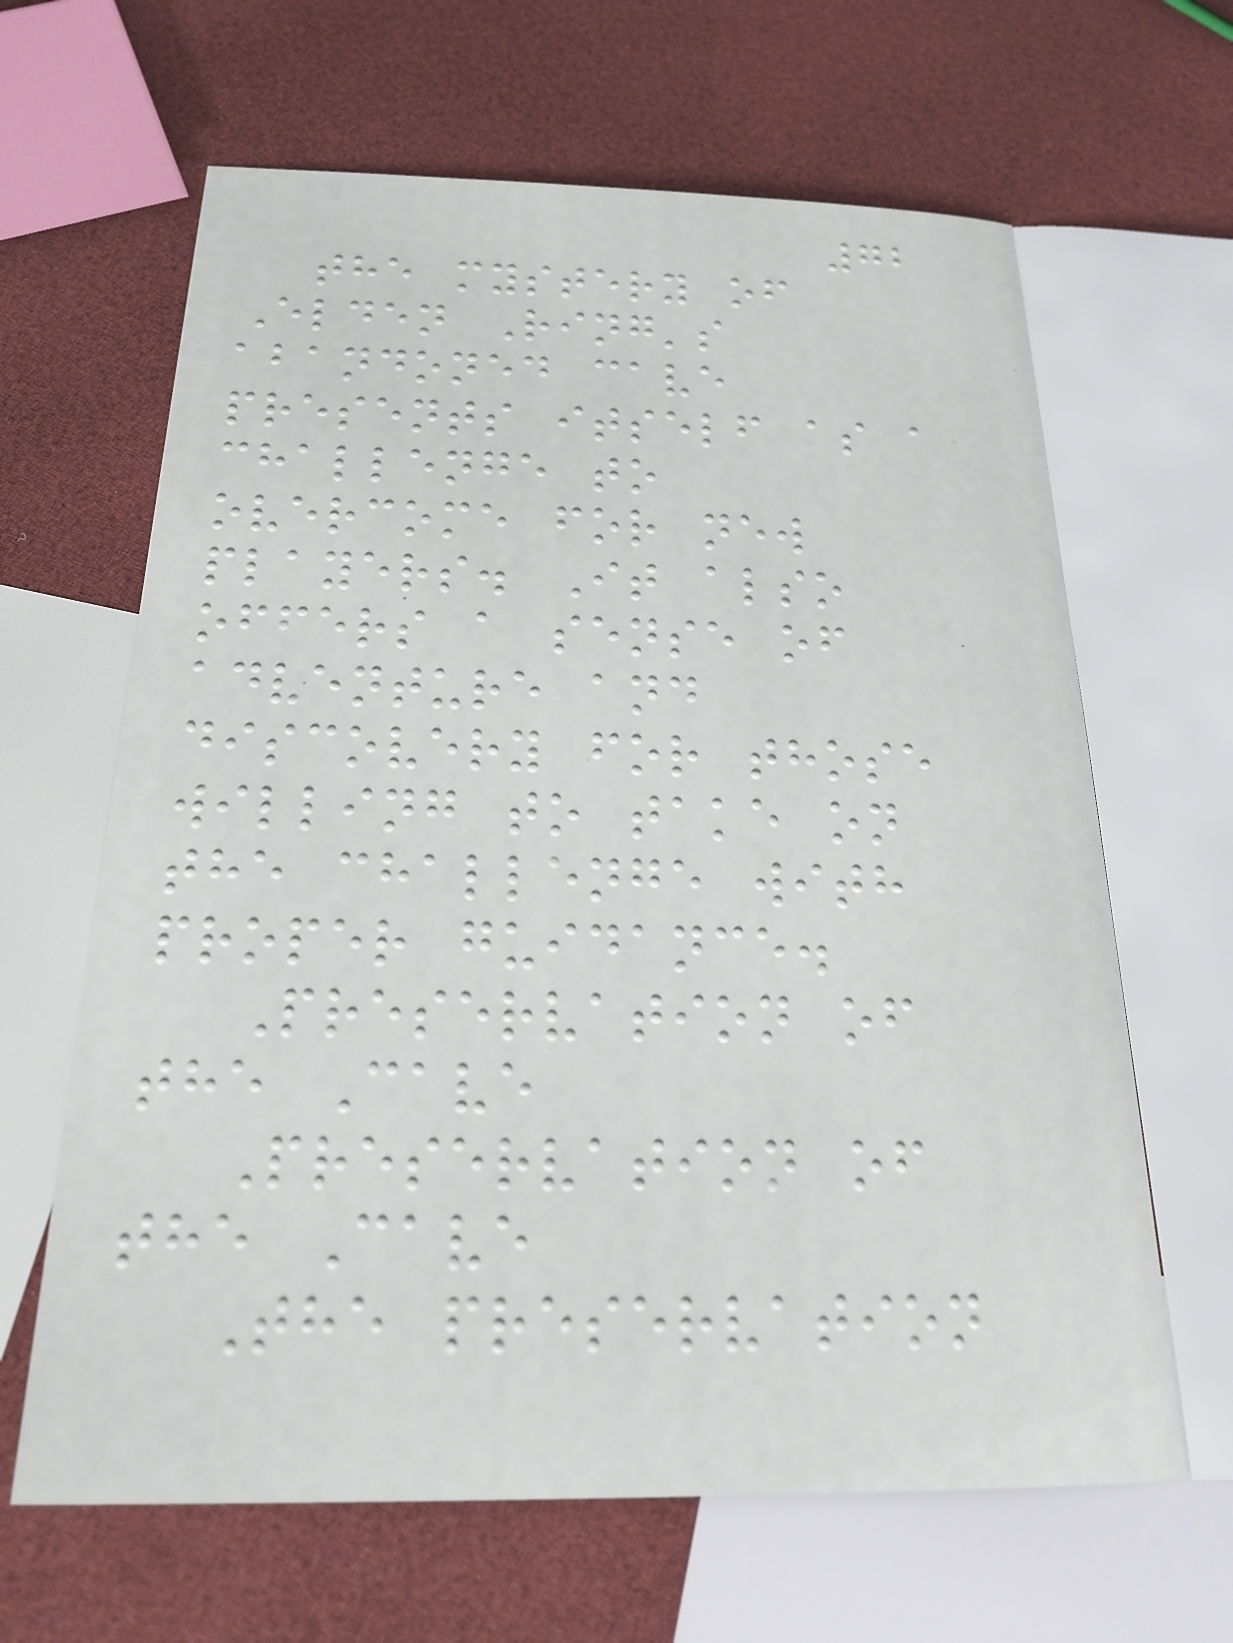72
the mystery of
Elden Ring's
abandoned cave
presents itself as a
challenge to
overcome for new
players. It also
offers a sense of
adventure and
discovery for those
willing to take on
the challenge with
proper guidance.
Preservation of
the Cave
Preservation of
the Cave
The preservation
